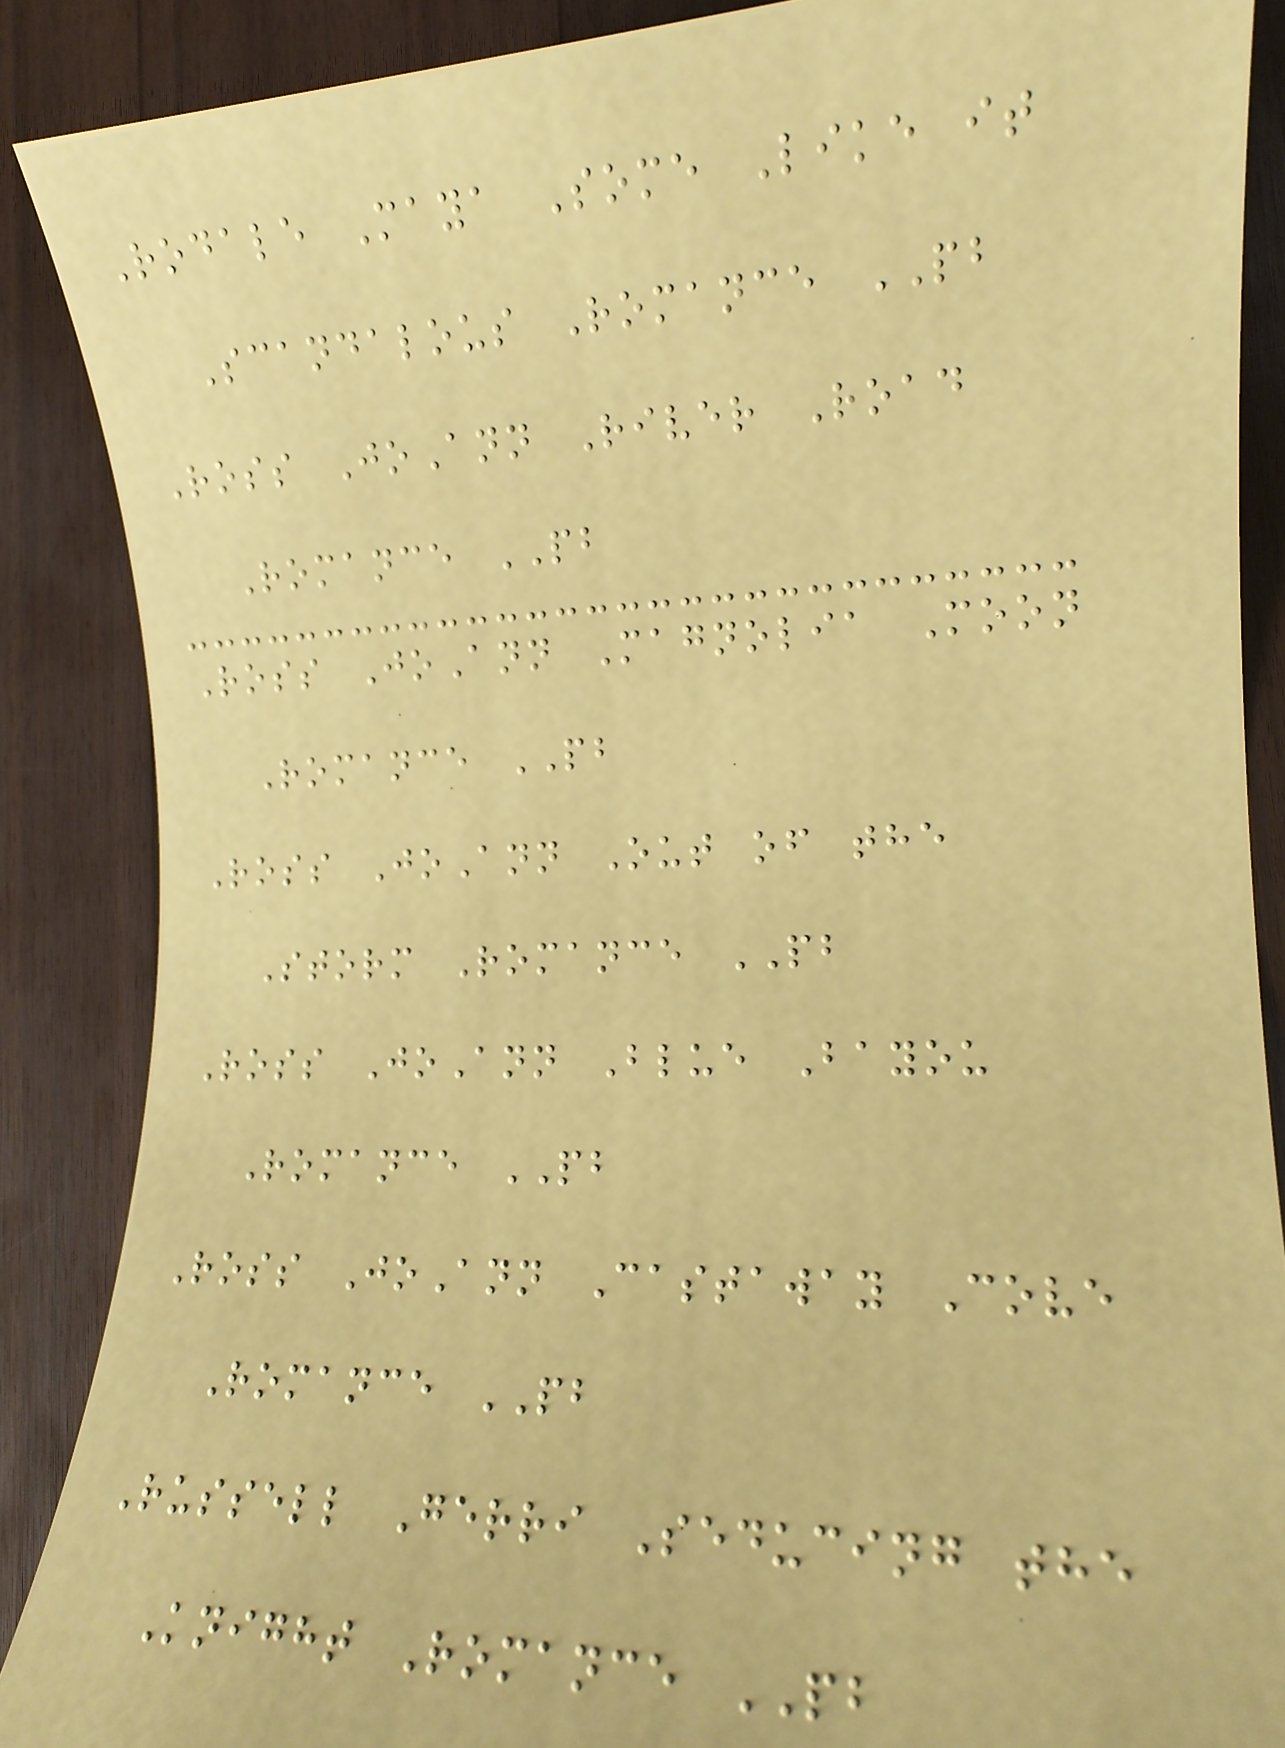Rodale Maya Some Like it
Scandalous Romance PB
Ross JoAnn River Road
Romance PB
Ross JoAnn Magnolia Moon
Romance PB
Ross JoAnn Out of the
Storm Romance PB
Ross JoAnn Blue Bayou
Romance PB
Ross JoAnn Castaway Cove
Romance PB
Russell Gerri Seducing the
Knight Romance PB
